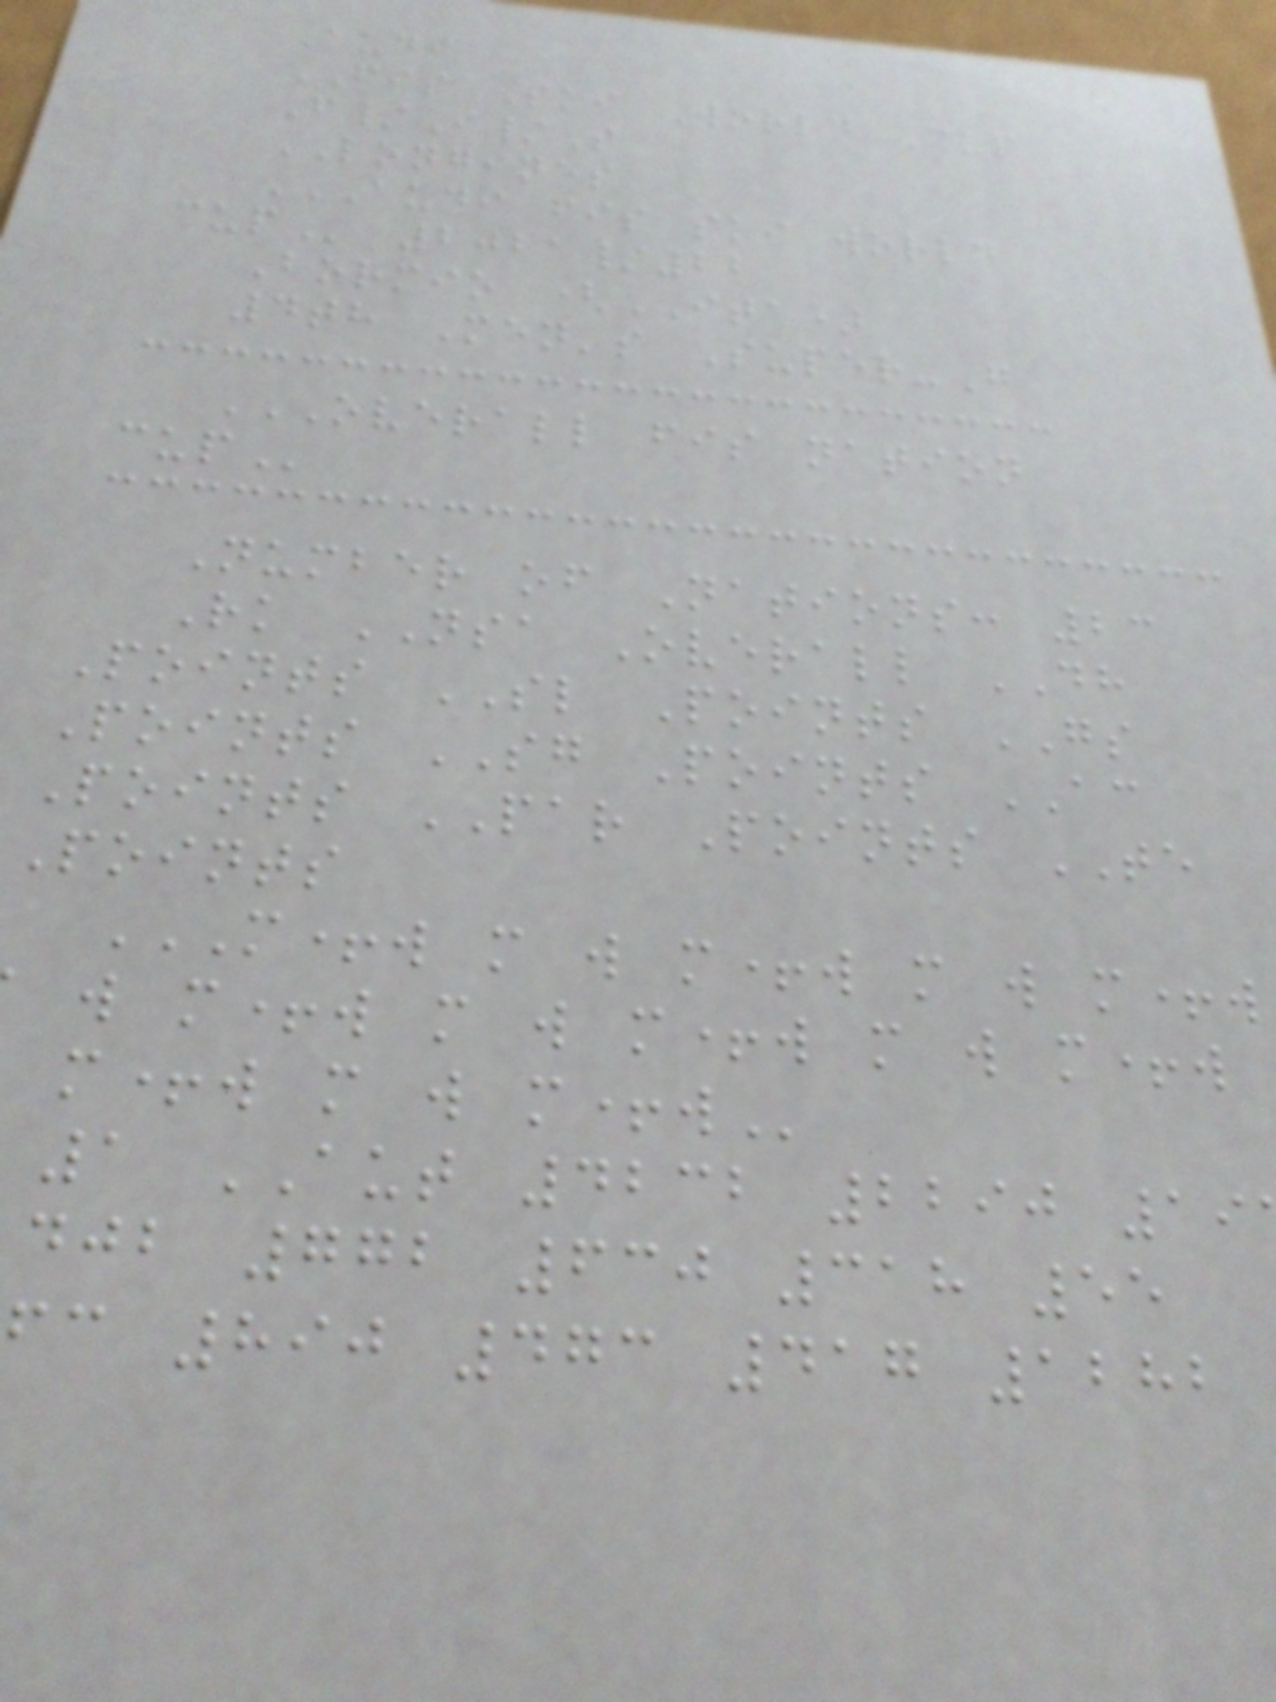Audi
FIS Ski World Cup
F/I/S
LONGINES
AUDI FIS SKI WORLD
2021/22
Bormio (ITA)
4th Men's Super-G
OVERALL FIS NATION
Number of Nations: 23
Rk NSA Overall DH
Points SL Points GS
Points SG Points AC
Points PAR Points TE
Points
M+W M W M+W M W M+W
w m+w m w m+w m w m+w
m+w m w
1 AUT 4232 2290 19
djb 772 630 318 55
c 890 473 417 1282
